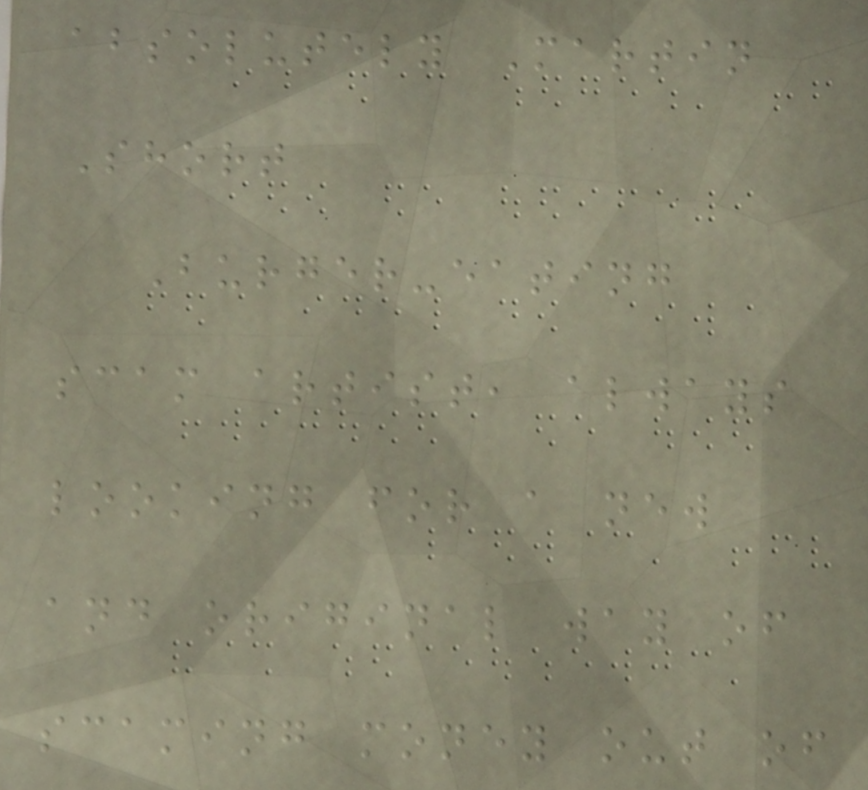absolutely Martin
Short
Burger-eating
scam artist, always
looking for a new
and original way of
scaming money out of
